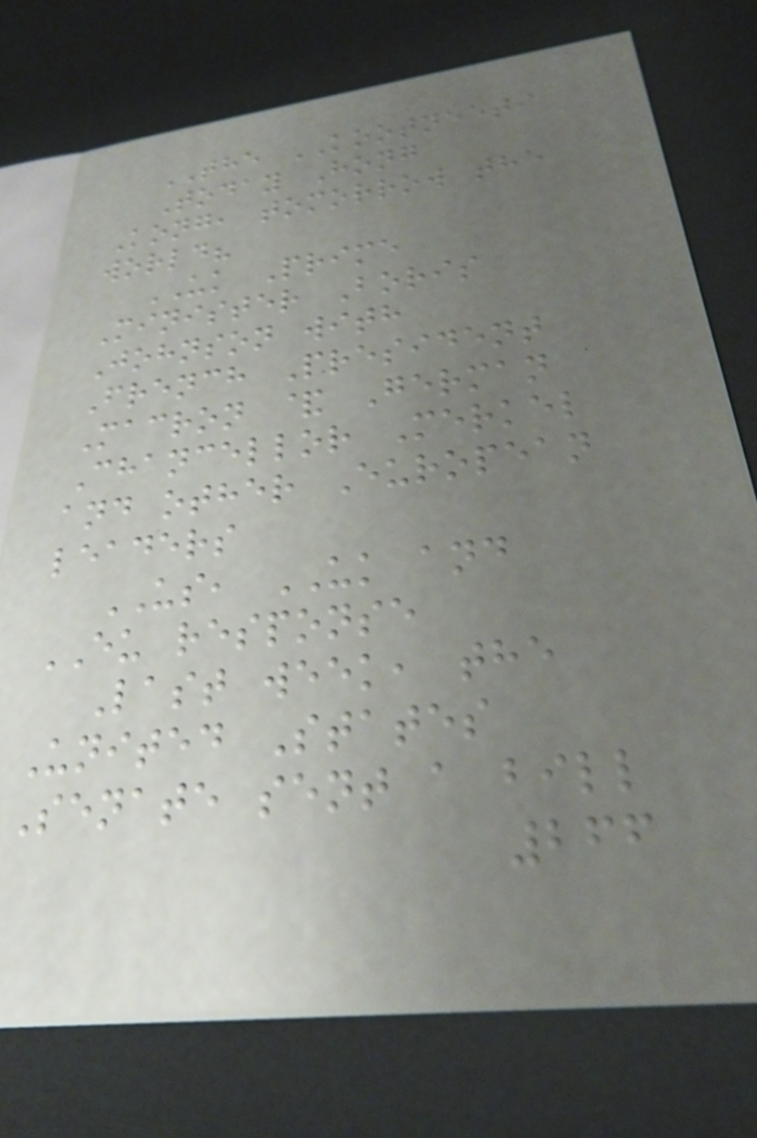THE KOOTNEETI
Today Hong
Kong, tomorrow the
world?
UK Prime
Minister Boris
Johnson with
French President
Macron & German
Chancellor Merkel
and other European
leaders
US, UK and
EU response
Last week, the
United States
Senate sent a bill
266
